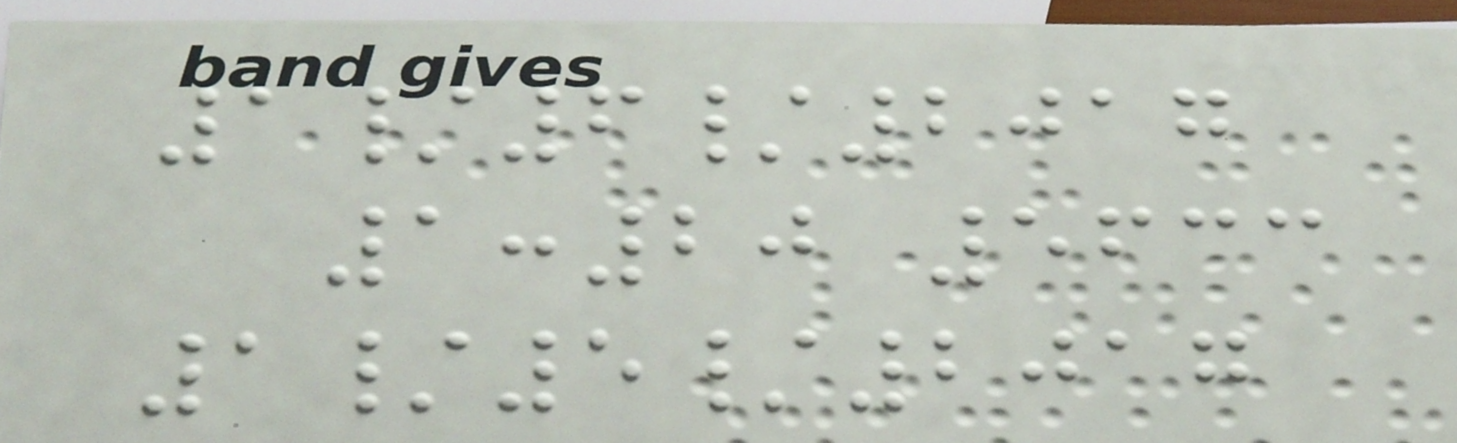1/6/2017
1:20 5633
1/5/2017
